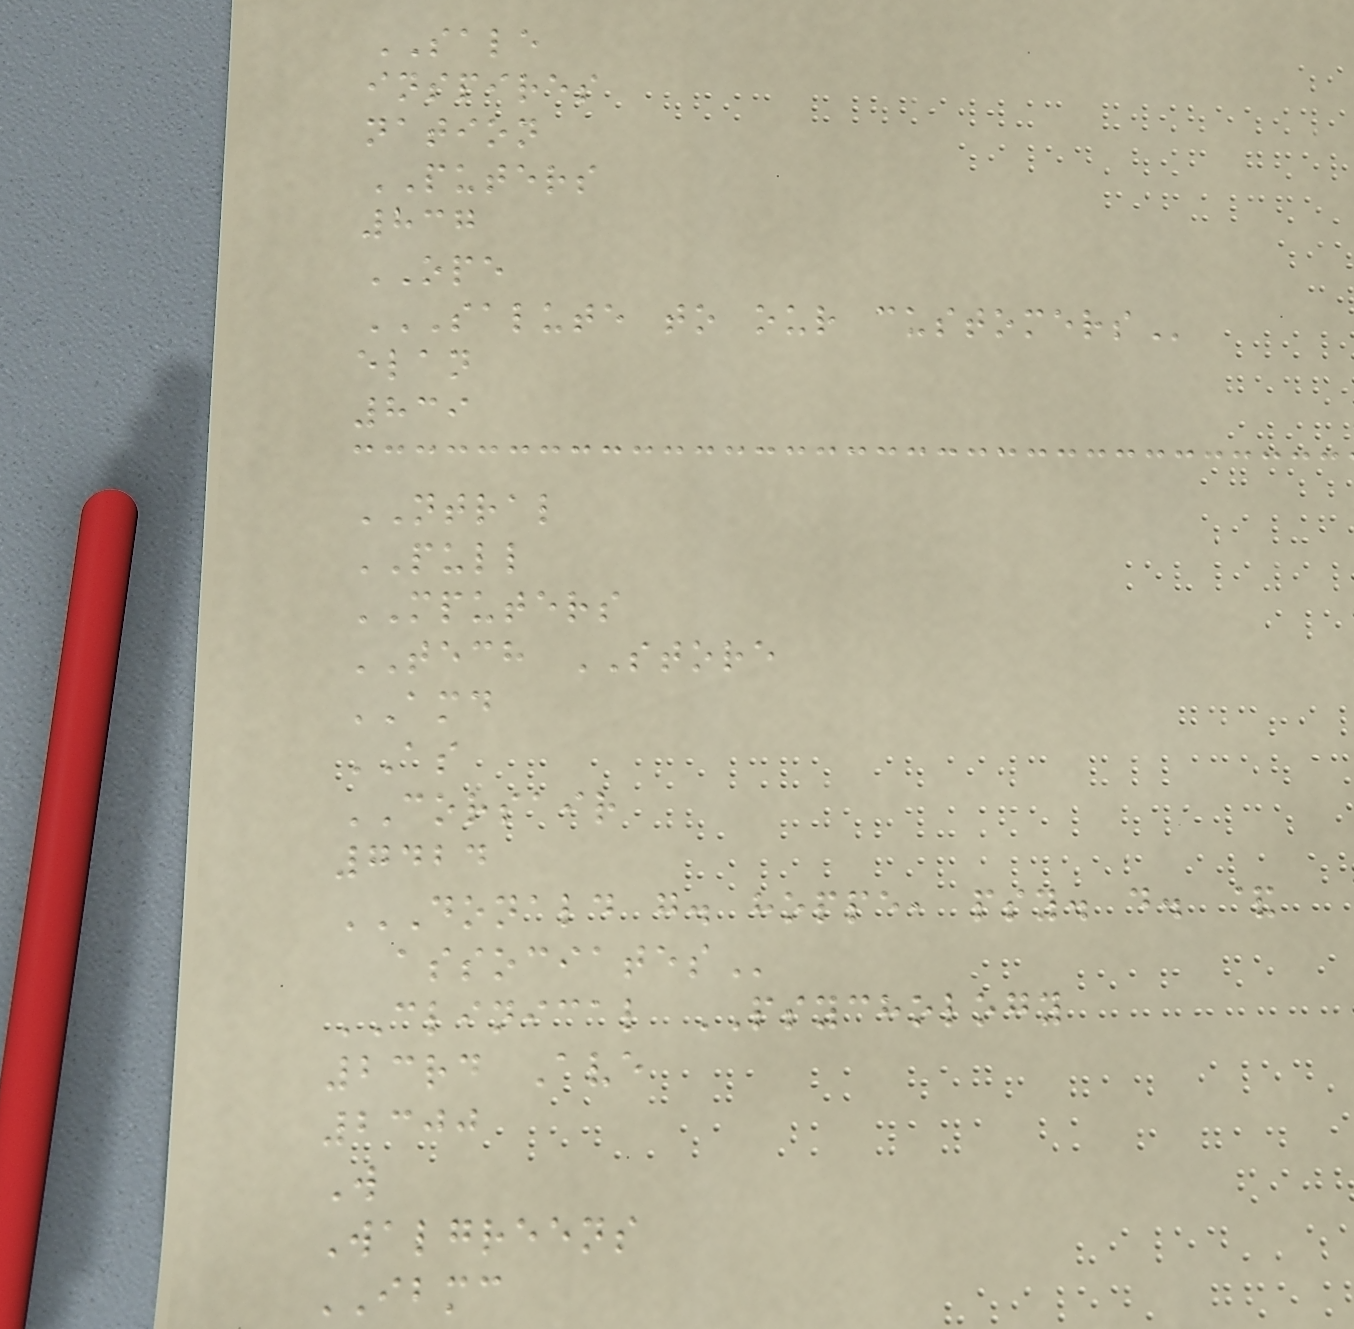SALE
inspires
nation
PUTERS
837
OPE
SALUTE TO OUR CUSTOMERS
elan
839
NTRAL
PULL
MPUTERS
TECH STORE
AMD
AS
CORSAIR
7424
DONALD G. HOPPE, PSY. D. &
ASSOCIATES
CLINICAL PSYCHOLOGY
23rd Ave
2300
W
Walgreens
IBMC
